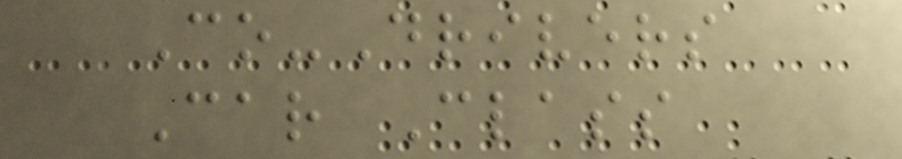Co-Drivers
Car Class
